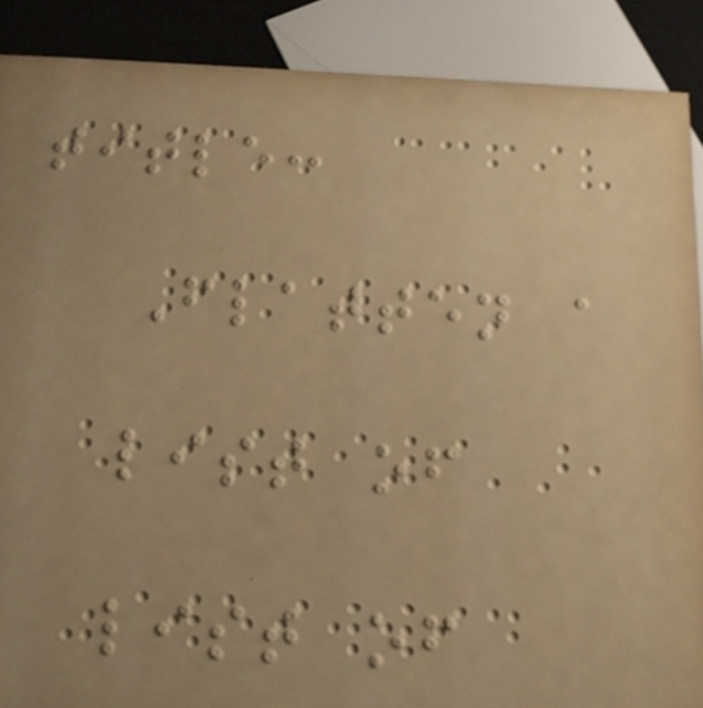title:
Flatten a
list of
list of
